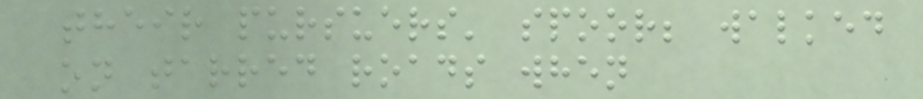their pursuers' spoor; walked
on tarred roads when
